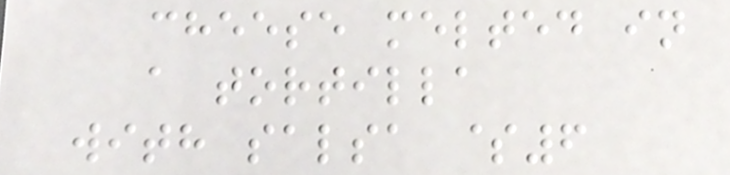cheese melted in
a tortilla
with salsa $6
